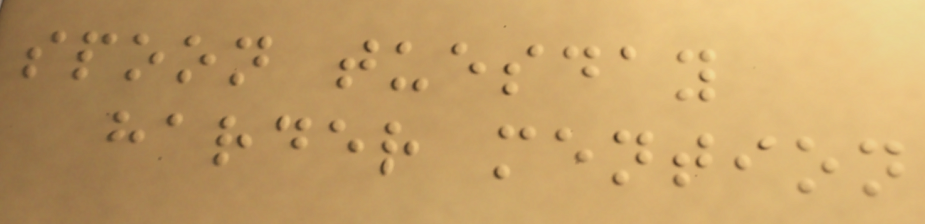spoon tuesday
harder mention
